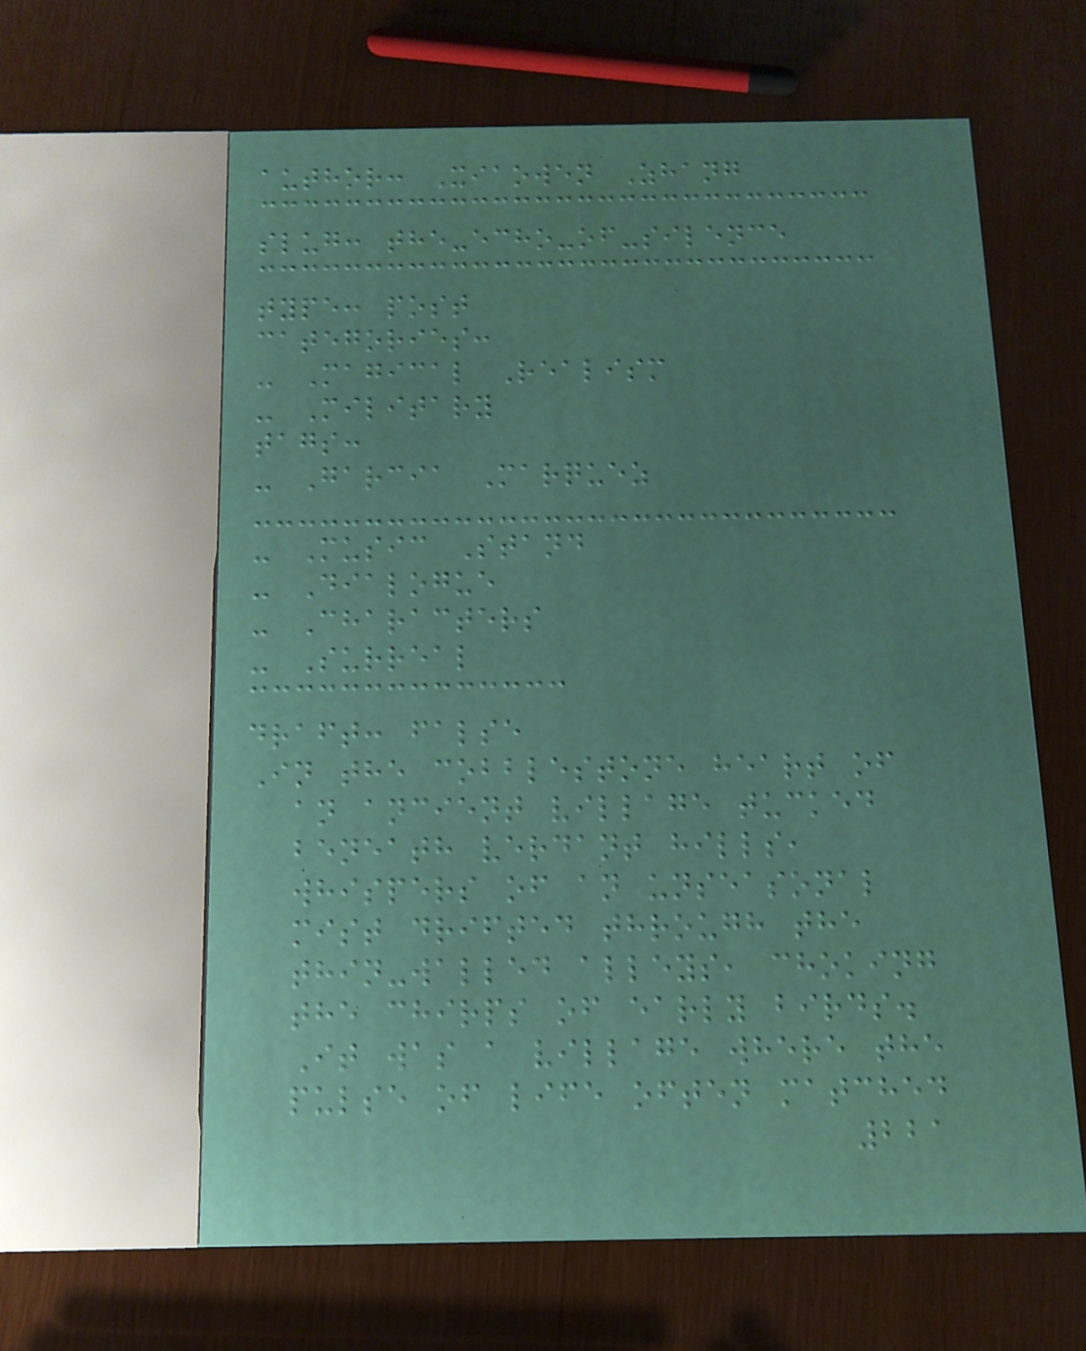author: Xiaowen Zhang
slug: the-echo-of-silence
type: post
categories:
- Magical Realism
- Military
tags:
- Garcia Marquez
- Music Stand
- Dialogue
- Characters
- Surreal
draft: false
In the cobblestone heart of
an ancient village tucked
beneath verdant hills,
whispers of an unseasonal
mist drifted through the
thin-walled alleys, choking
the chirps of early birds.
It was a village where the
pulse of life often matched
221
